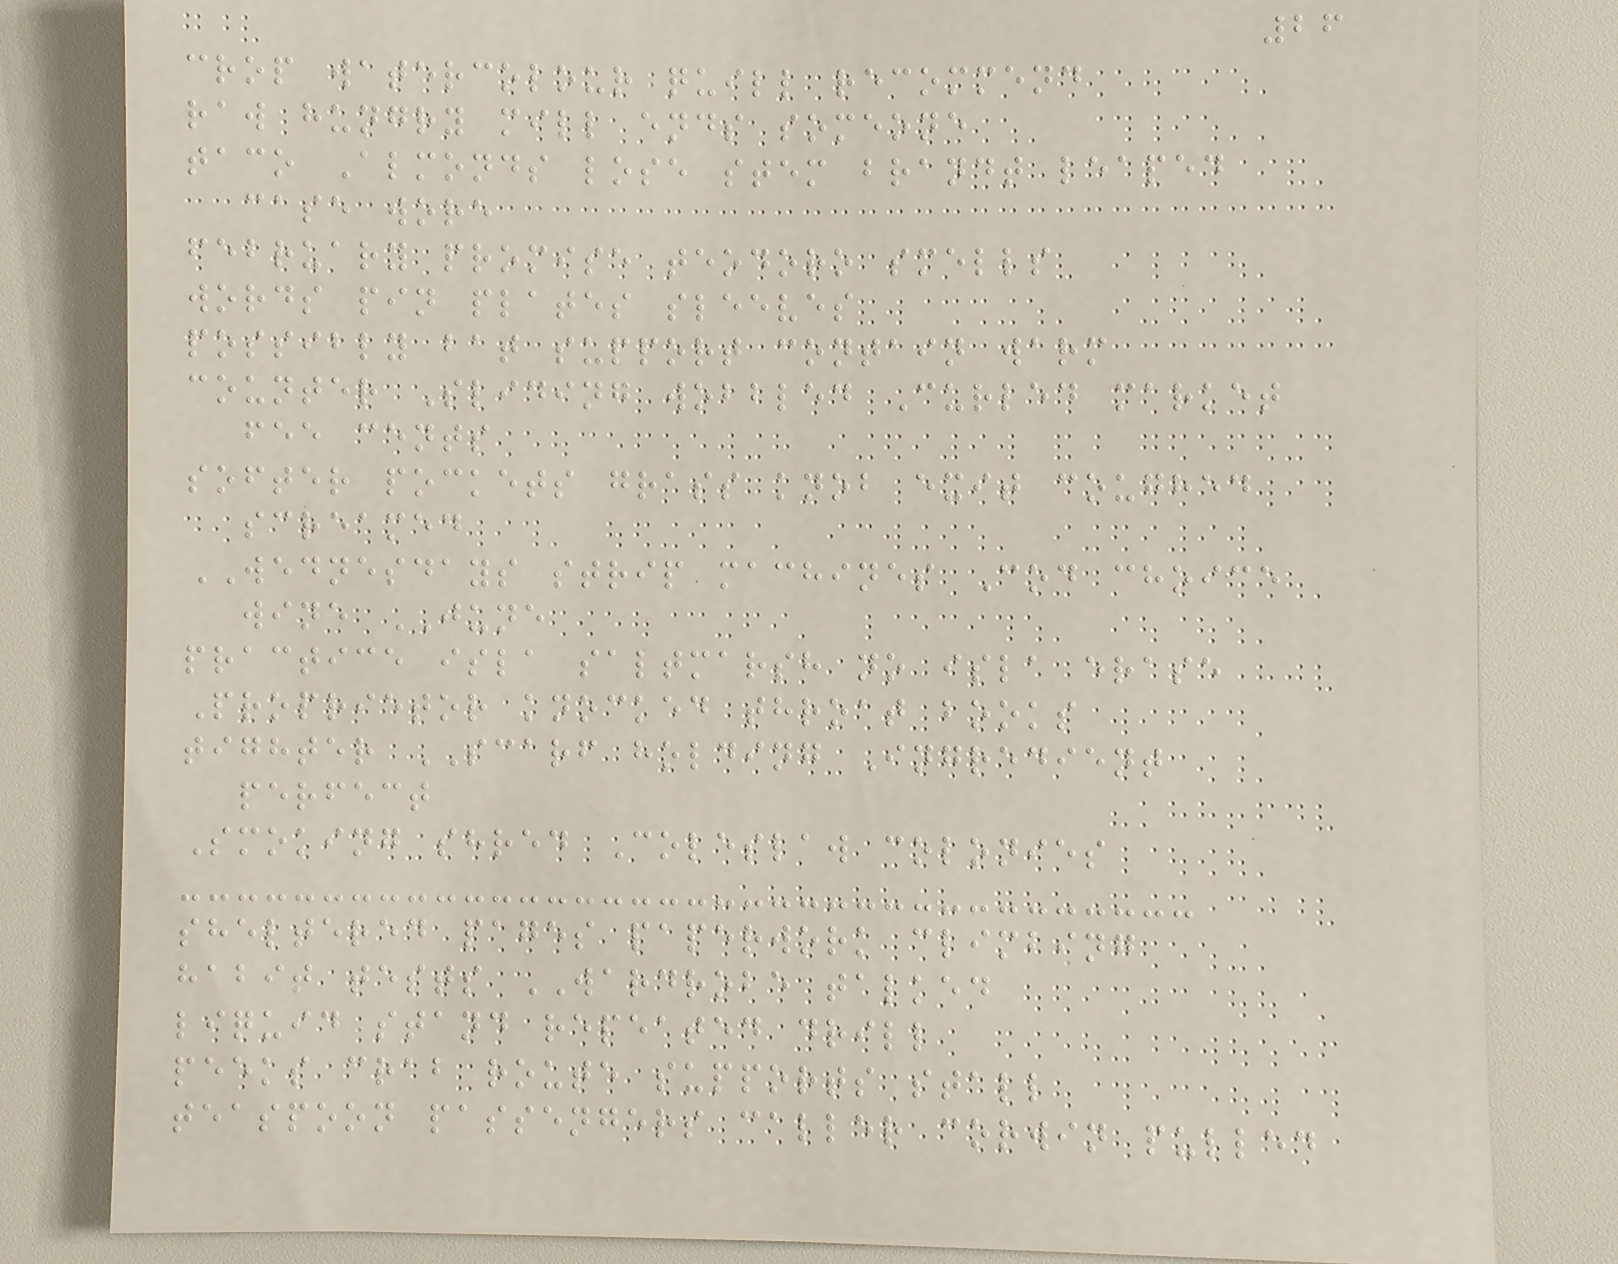26
crop watercolour quill recommend
raw hungry mill ends someone
taco Almonds lose stem brandt leaped
case wore
february promise teodoro smells
words pin plates sleeves
possibly bat support contain warm
counter Sliding wobbled Curled market
fee cents
softer pockets grass knob exit coughed
screamed
WEDNESDAYS strip machines Cod choice
wine JUNE
practice isla saltmarsh no isla erase
Proprietor knocked throat books
tighter SCARF holding Ingredient
perfect
Smoking shred Coleslaw colonies
sheltered pages paperwork climbing
habit tests WARDROBE talked
liquid stand repeated drill
peeks crab route supports stall
teaspoon passengers caller corwin pulled
